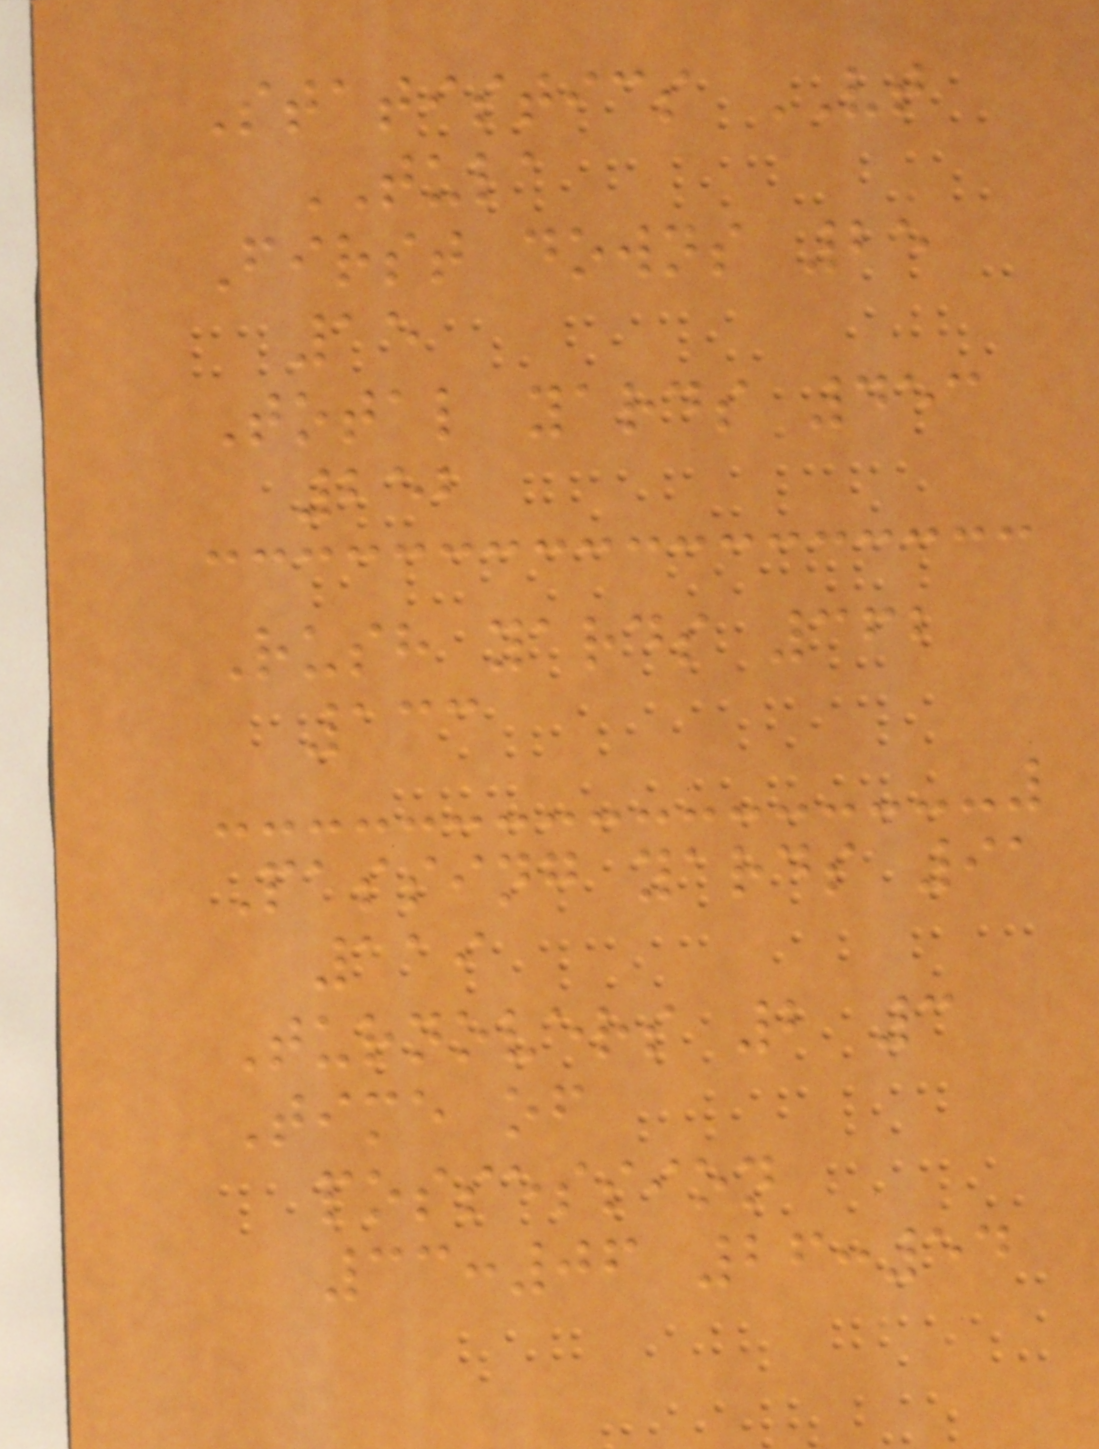Statistics VT
TULA
First downs 25
15
Total yards 453
252
Rush yards 362
133
Passing yards 91
119
Turnovers 2 3
Time of
possession
33:06 26:54
